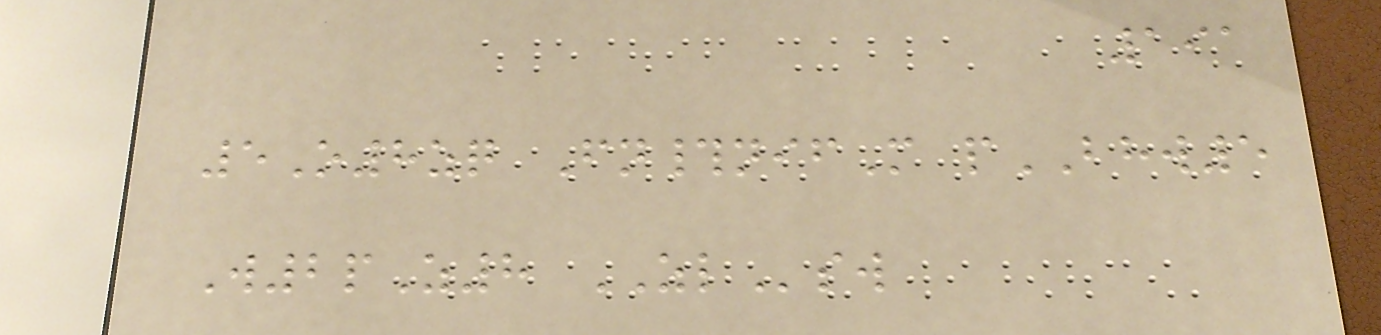191
5O8zq Fn#nifM pBHW5
W2pZ8 ZLsw
